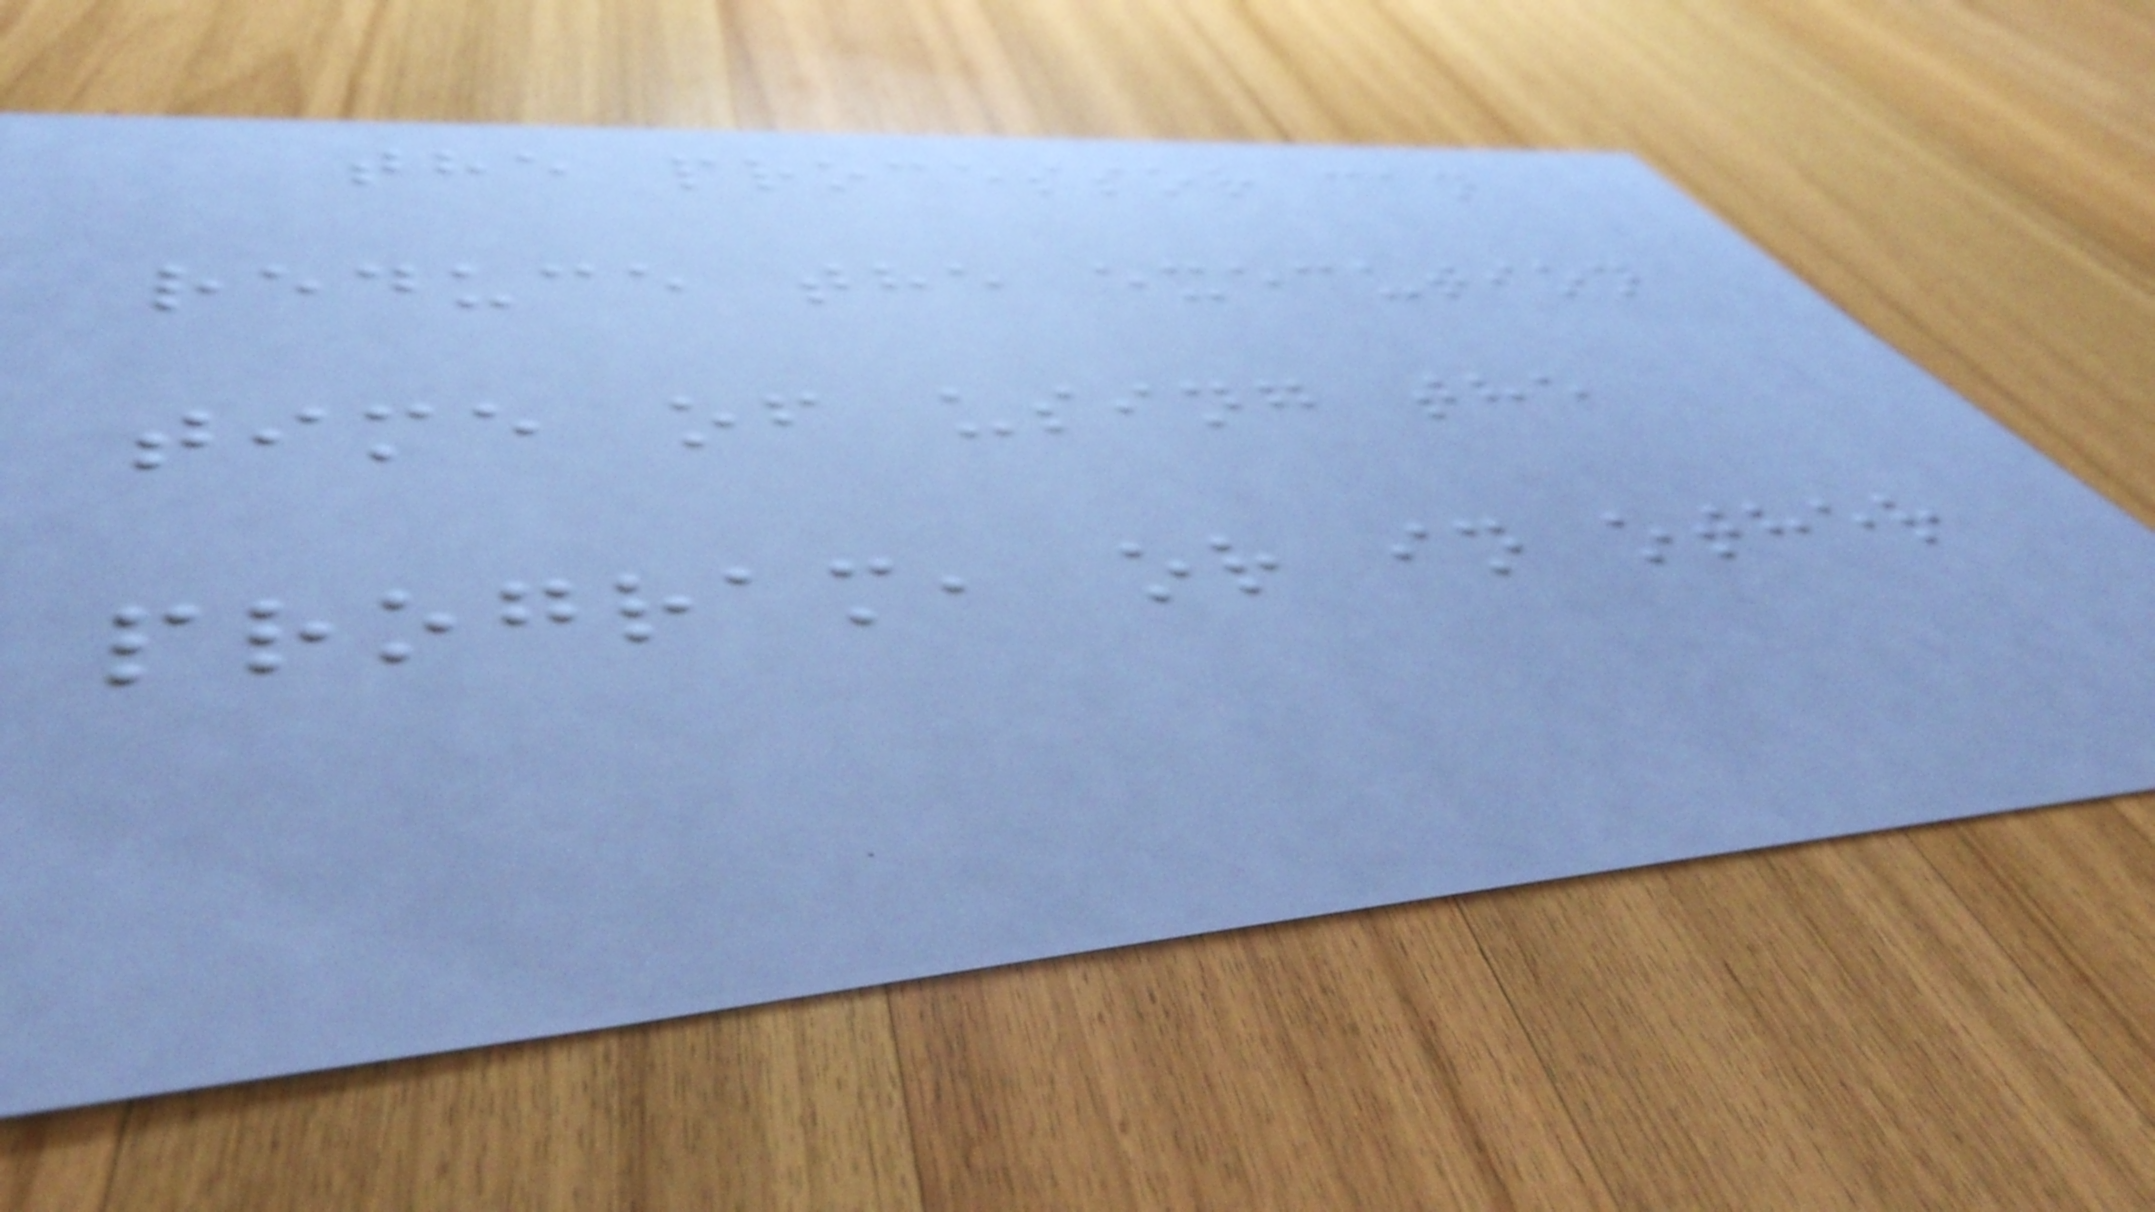the processor can
reduce the execution
time of using the
program, or in other
